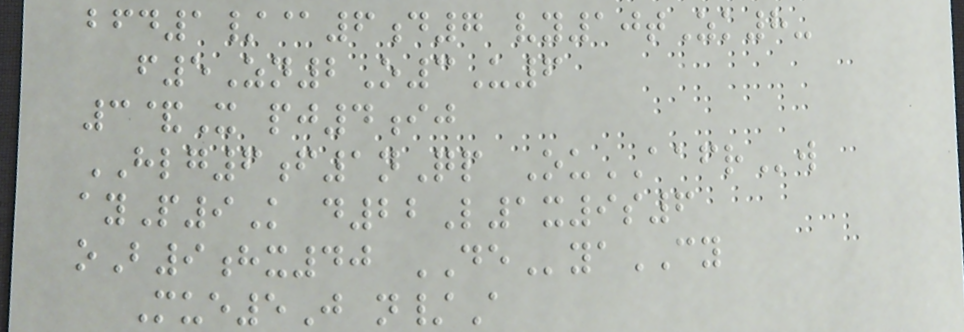bfd1/@6d7 vy10tZk8-
f5Zn2O3U6
3&X pj4ij
HLG6f1nQp OuAAFRw
ayP9K d22L1x9s6
oB9hx40 DEyaCY
Mue5J n/A
